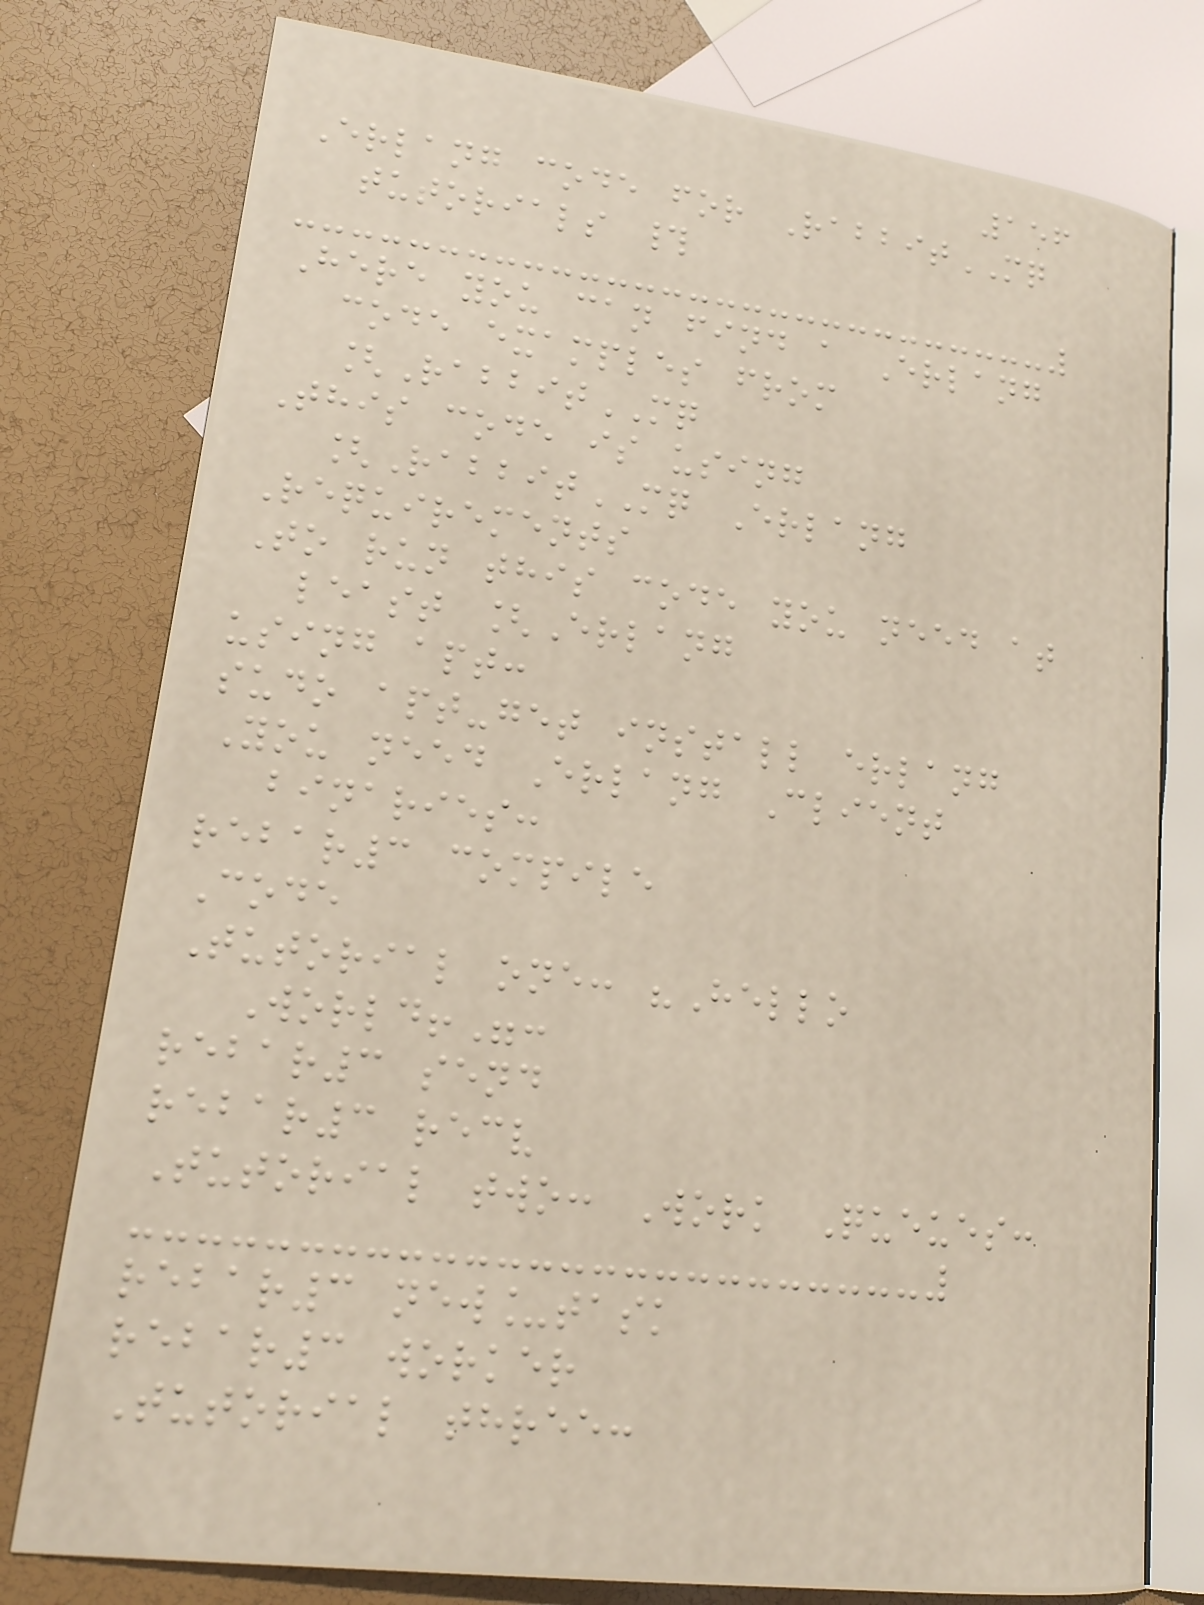156
Erlang code for RabbitMQ
tutorials #
Here you can find a Erlang
code examples from
[RabbitMQ
This code is using
[RabbitMQ Erlang
Requirements
To run this code you need at
least [Erlang
using apt:
sudo apt-get install erlang
You need Erlang Client
binaries:
rebar3 compile
Code
Tutorial one: "Hello
World!":
rebar3 send
rebar3 recv
Tutorial two: Work Queues:
rebar3 new_task
rebar3 worker
Tutorial three:
